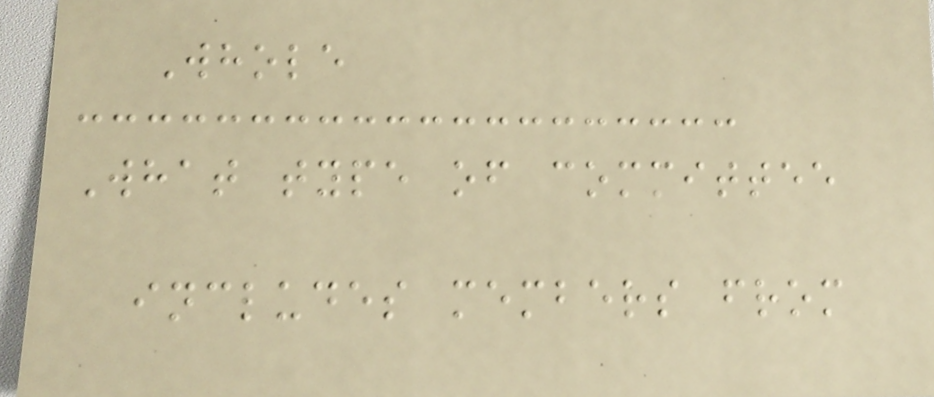Whole
What type of committee
includes members from
